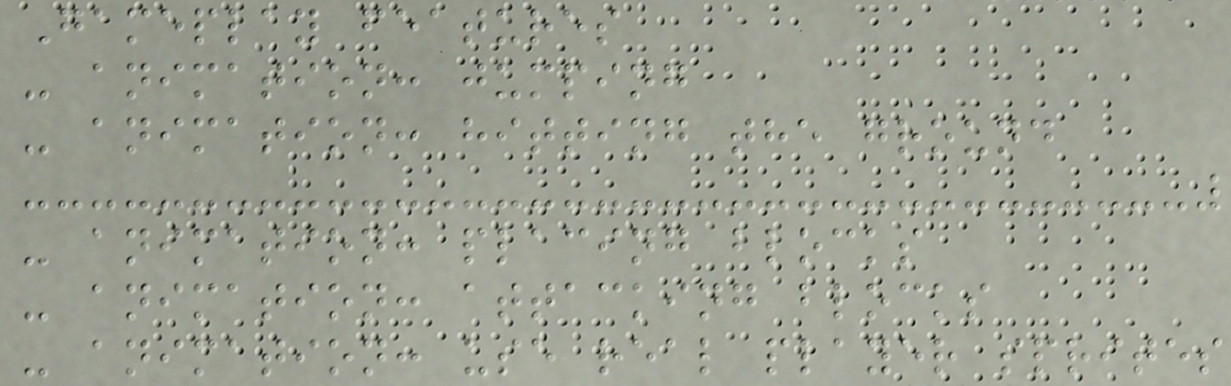Gameplay features
- animation: jumping
- animation: hitting the ground
- animation: placing blocks
- animation: attacking blocks
- animation: use real player sprites
